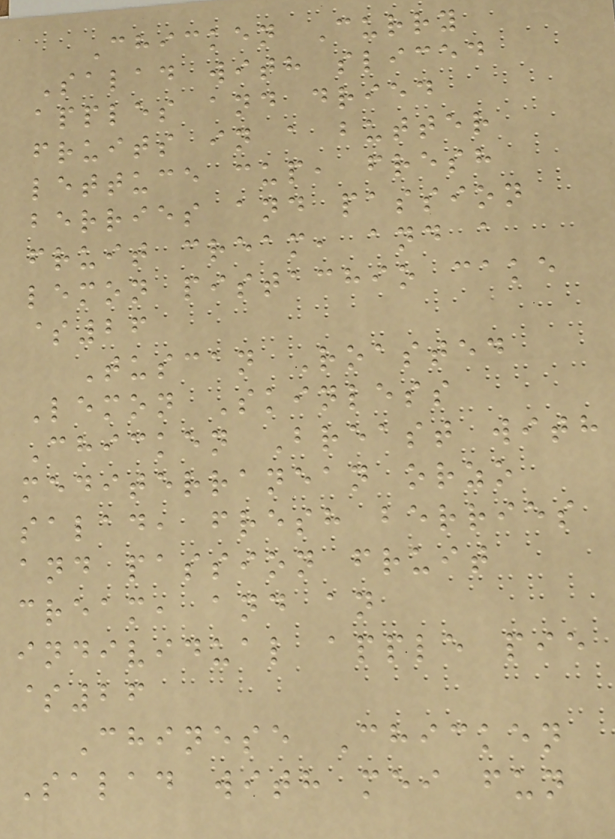Chicken Curry
Salad with sliced
apples and dried
fruits in a butter
lettuce cup, fresh
berries and passion
fruit cream, and a
lemon pistachio cake
$26
Tuscan Roasted
Lemon Skinless
Chicken Breast with
mediterranean orzo
salad, fresh berries
and passion fruit
cream, and an
individual apple pie
$26
Chinese Chicken
Salad with mei fun
